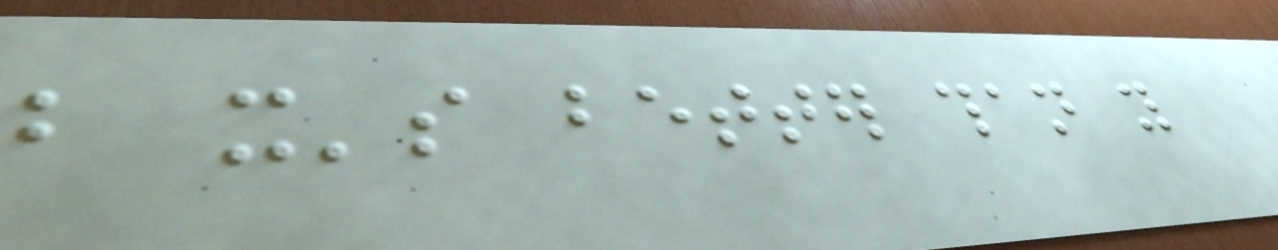but it's better than you
